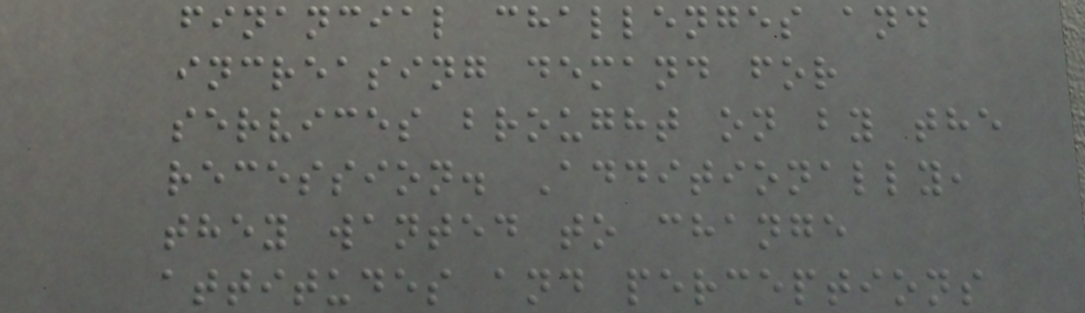financial challenges and
increasing demand for
services brought on by the
recession. Additionally,
they wanted to change
attitudes and perceptions
